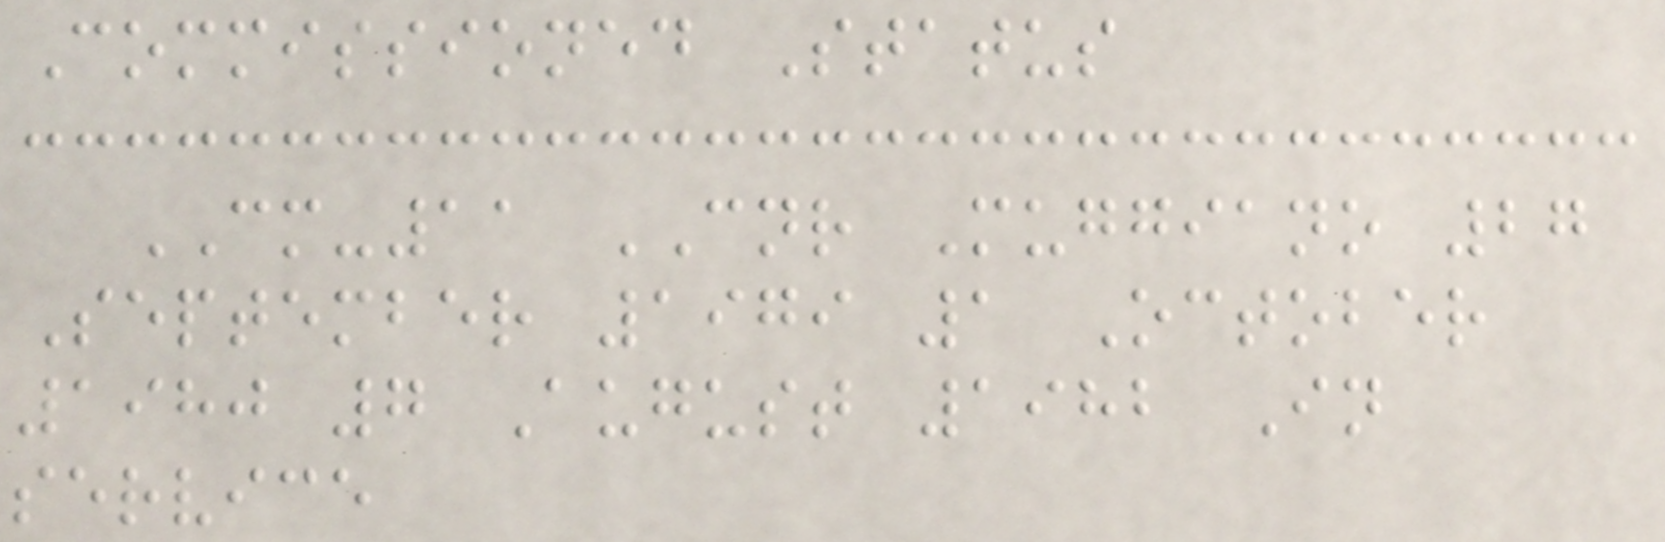Commissioned Status
CM-11 CNR Muggiano 27
September 1979 1 October
1980 7 August 1982 In
service
